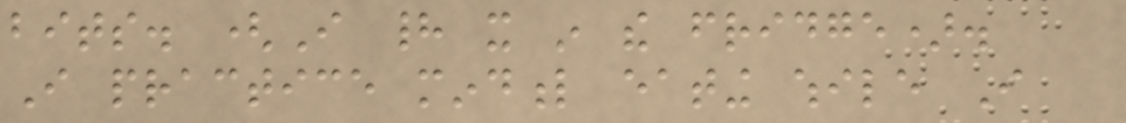bits. (I had it in the fridge).
I practice mindful eating while I
